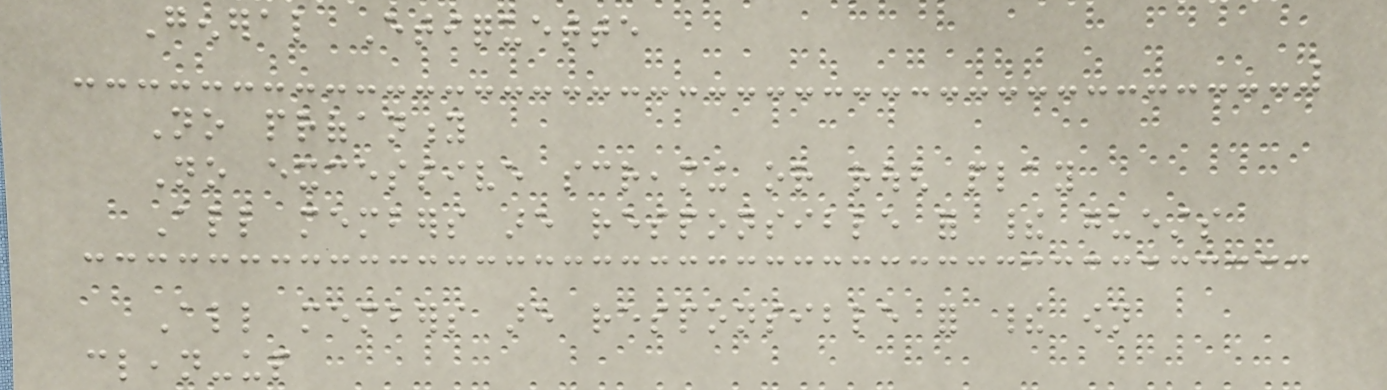General Etiquette
No profanity
No excessive screaming or rough play
All members are responsible for their guests
All members are responsible for their own
clean-up
